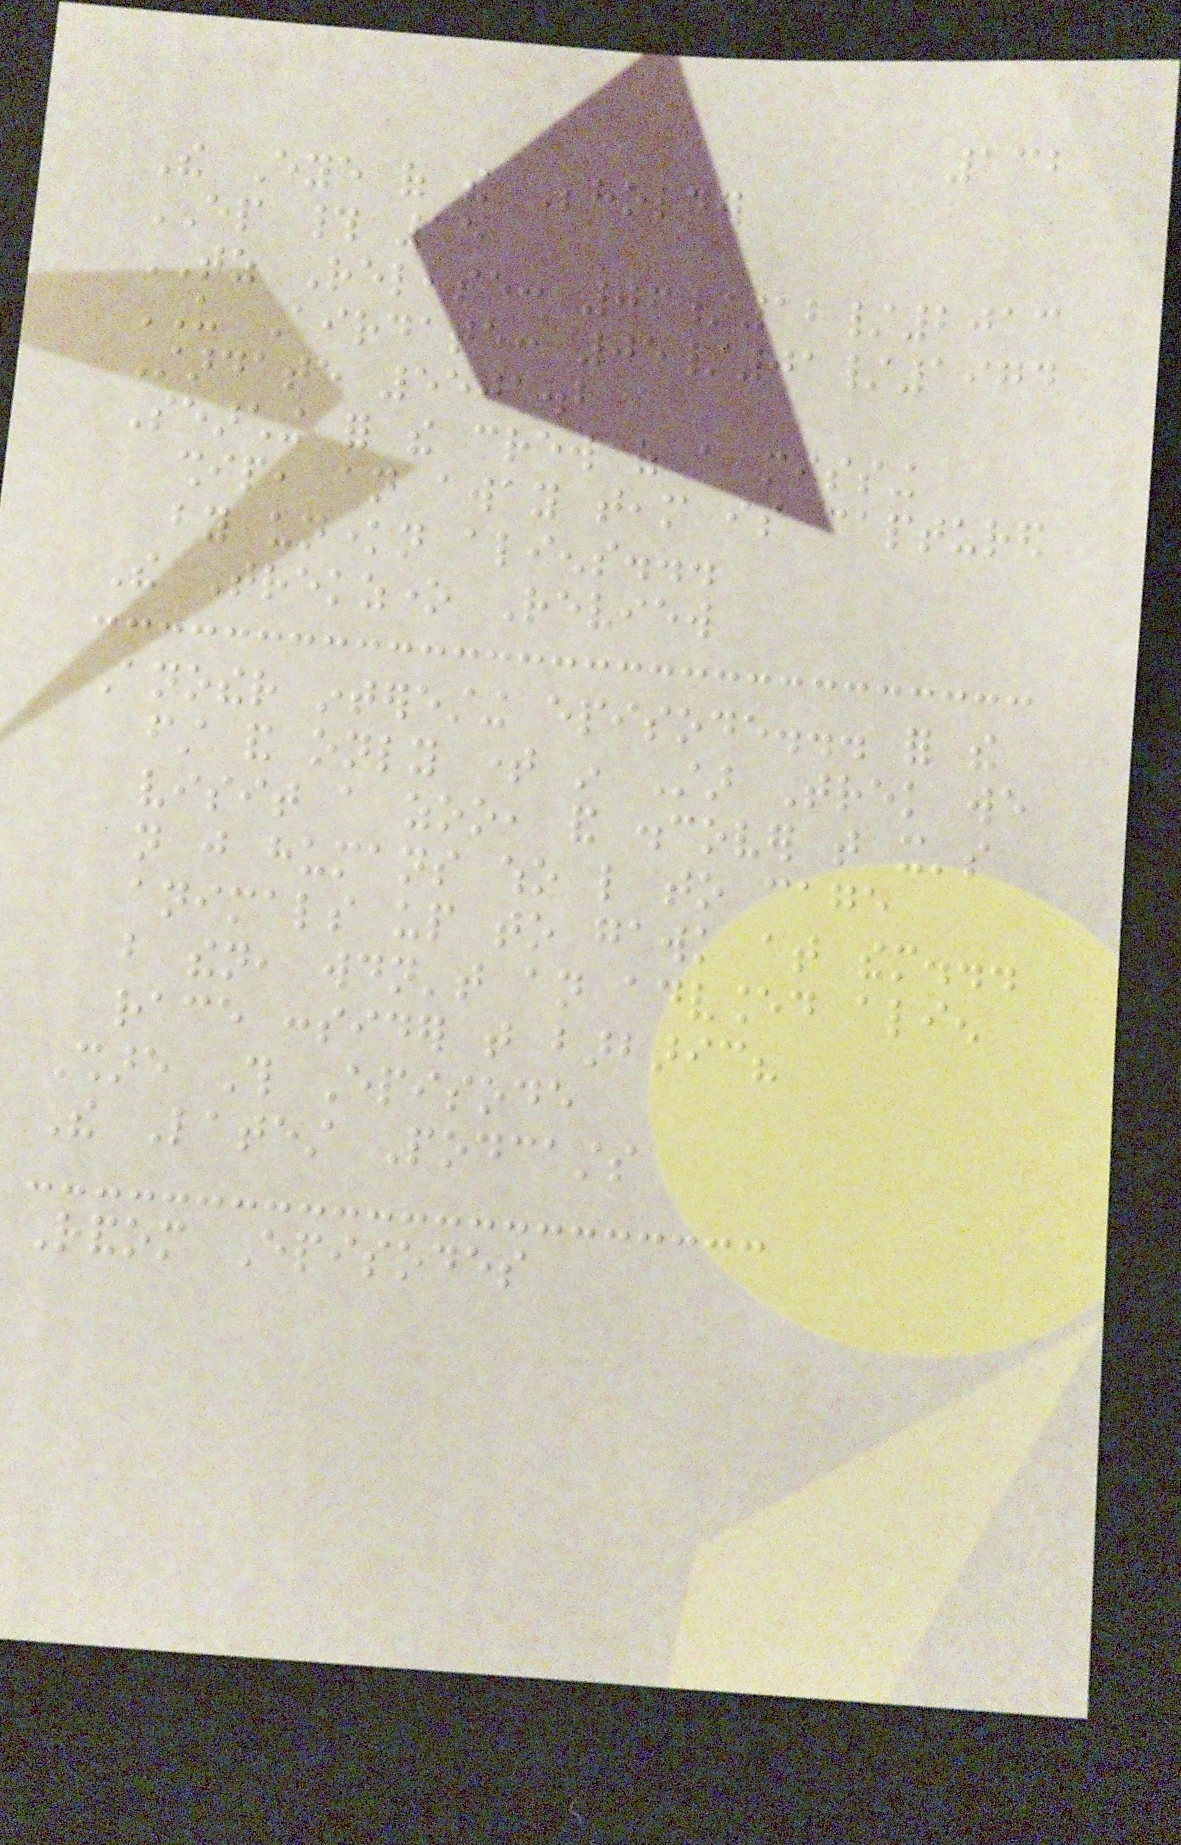132
The Eye of the Beholder
EP # 15
TZ Release: 06/12/2013
US Airdate: 05/01/1974
Stardate 5501.2
Searching for the crew of a missing
ship, an away team is captured
by unknown aliens...
The Trekzone Review
Another interesting episode... for the
first and only time in Star Trek we
visit a zoo, and discover that it's
not just humans who like to cage
animals up to gawk at them...
but then, wouldn't an advanced alien
race consider that barbaric?
Share This Episode
The Latest Podcasts
Random Episodes
